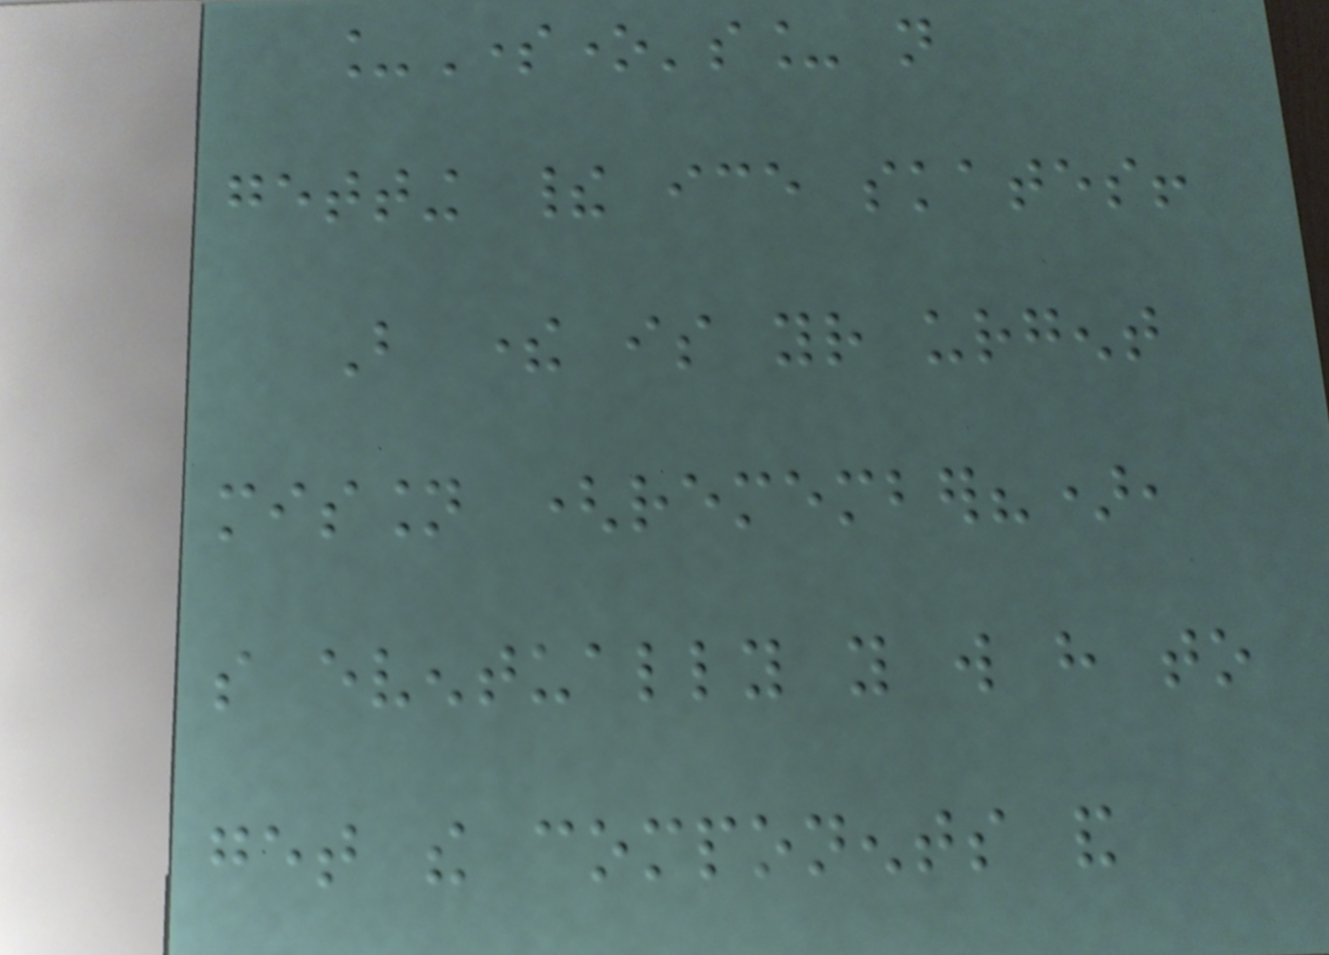_Someone's_ not
getting their ice skates!
But there is your urgent
mission (remember?),
so eventually you will have to
get the components and
